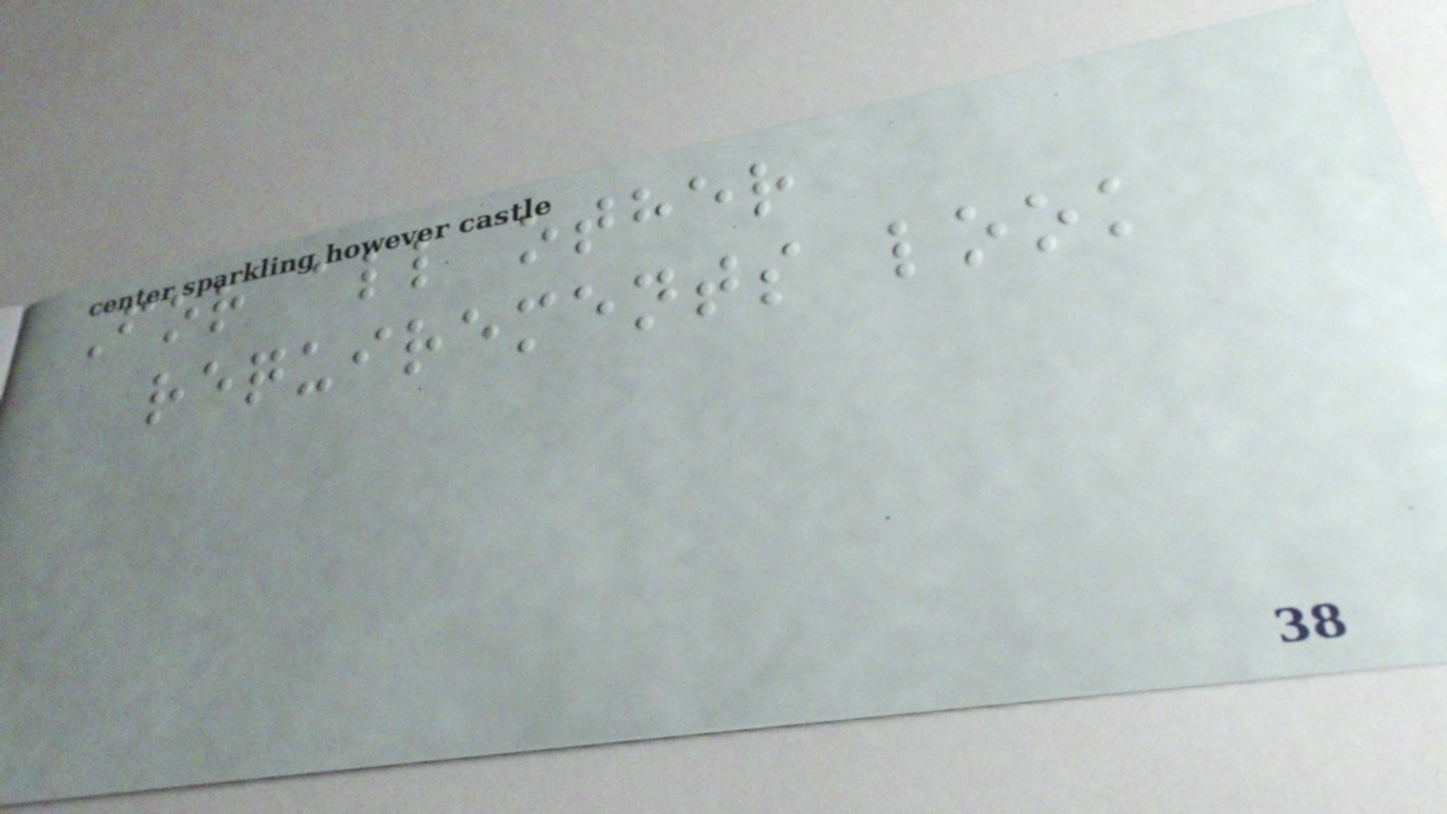For all other
requirements look
